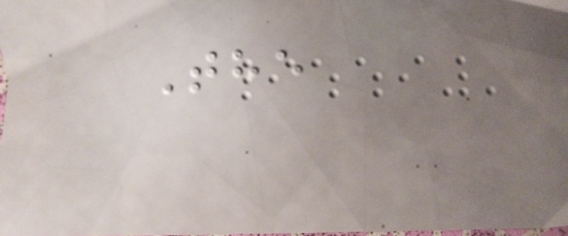The
